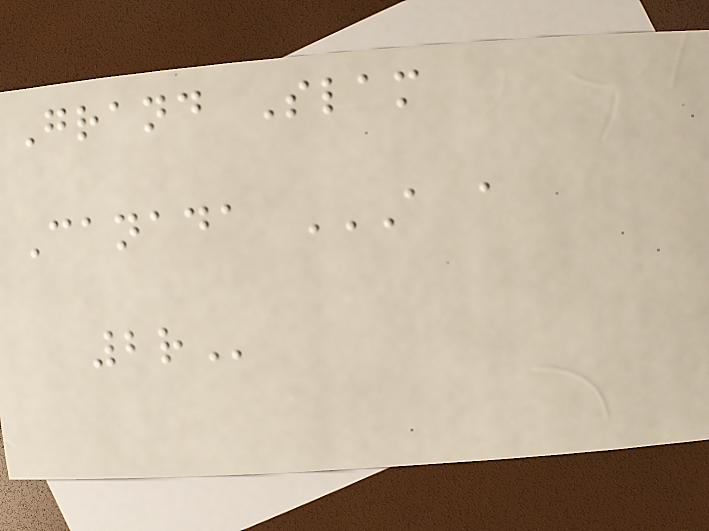Grand Slam
Canada A A
2R
